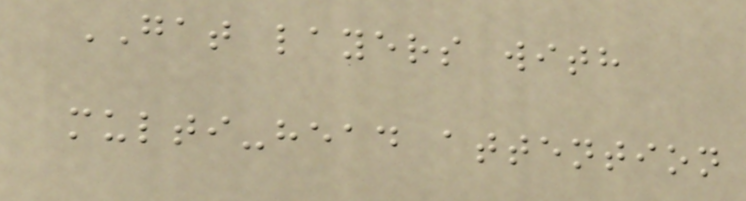GAT layers with
multi-head attention
